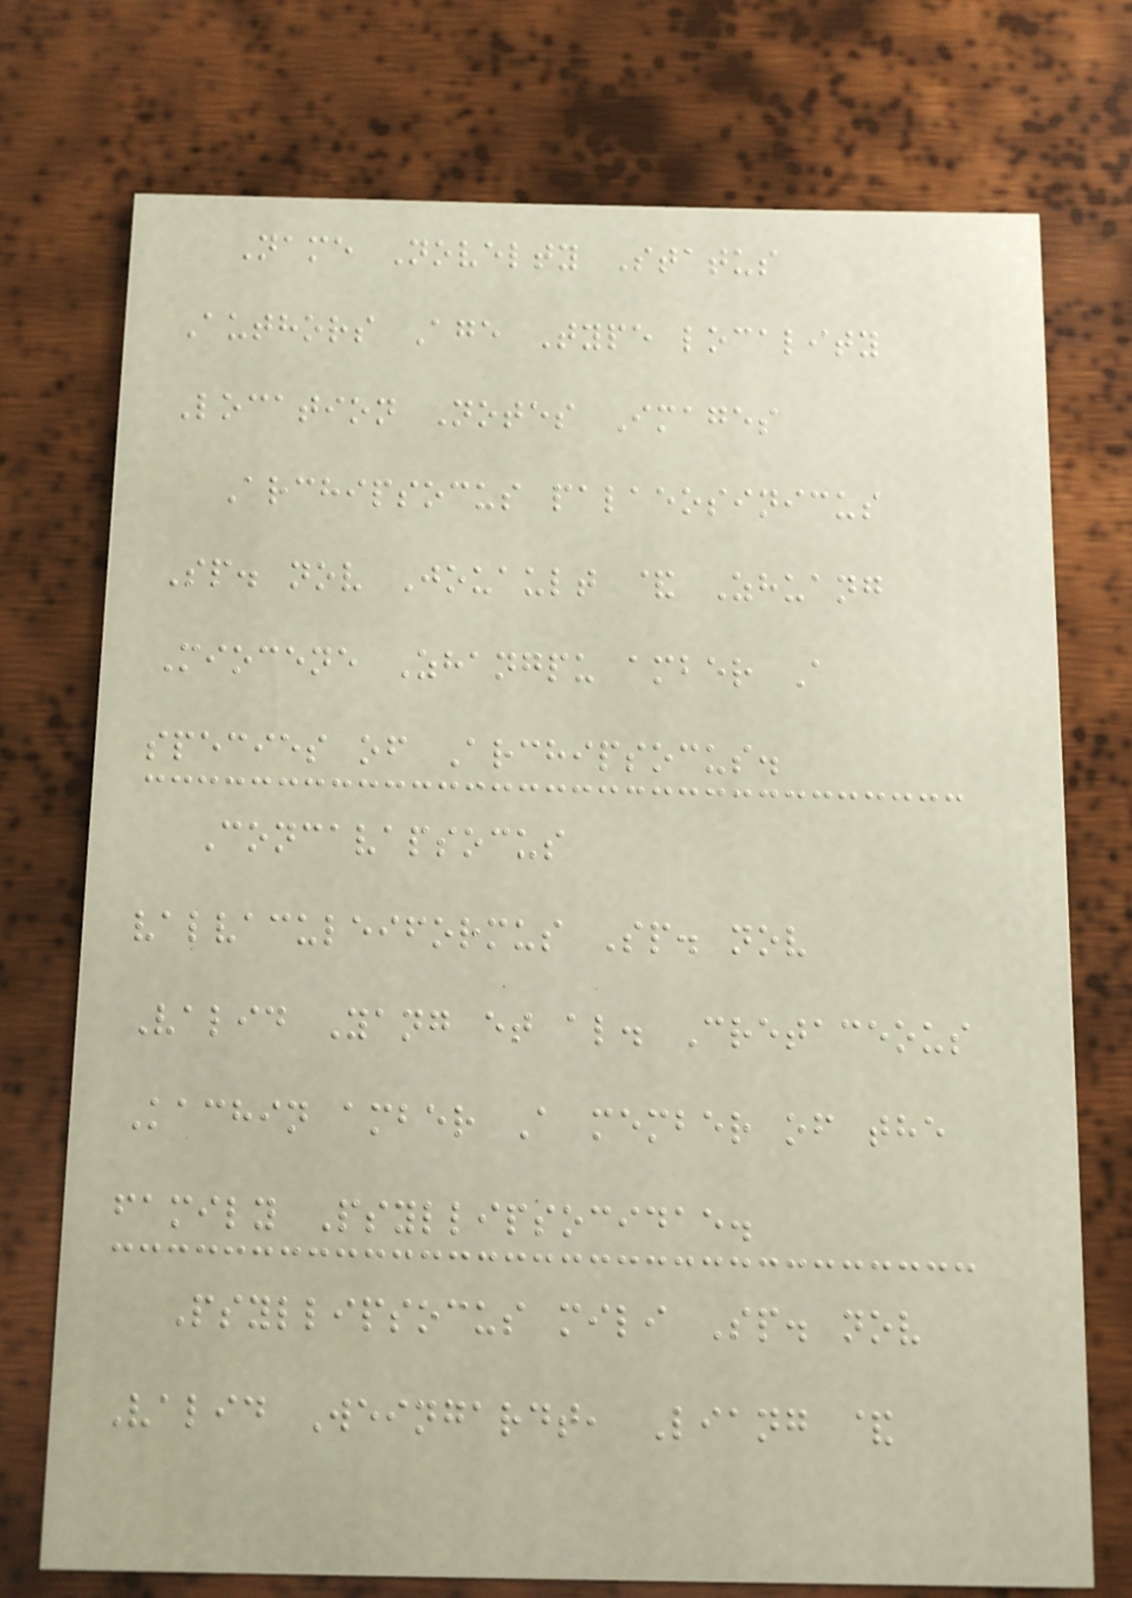Name Novelty Status
Authors Age Type locality
Location Notes Images
Archipsocus palaeosinicus
Sp. nov Jouault & Zhuang
Miocene Zhangpu amber A
species of Archipsocus.
Concavapsocus
valvaculeiformus Sp. nov
Valid Yang et al. Cretaceous
Kachin amber A member of the
family Psyllipsocidae.
Psyllipsocus mili Sp. nov
Valid Weingardt, Liang &
